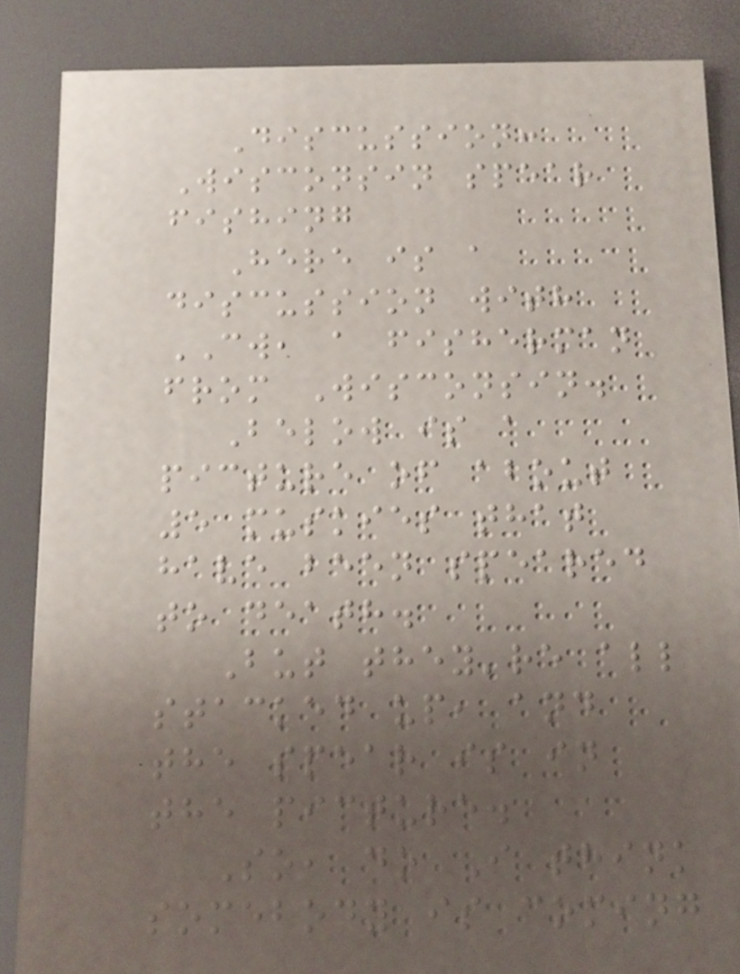Discussion:
Wisconsin spear
fishing
Here is a
discussion with
CW, a fisherman
from Wisconsin.
Below is a
picture of about
5 muskies that
have been speared
to death.
But they're all
stacked up, and
the spear is in
the picture.
So, do I think
somebody is coming
